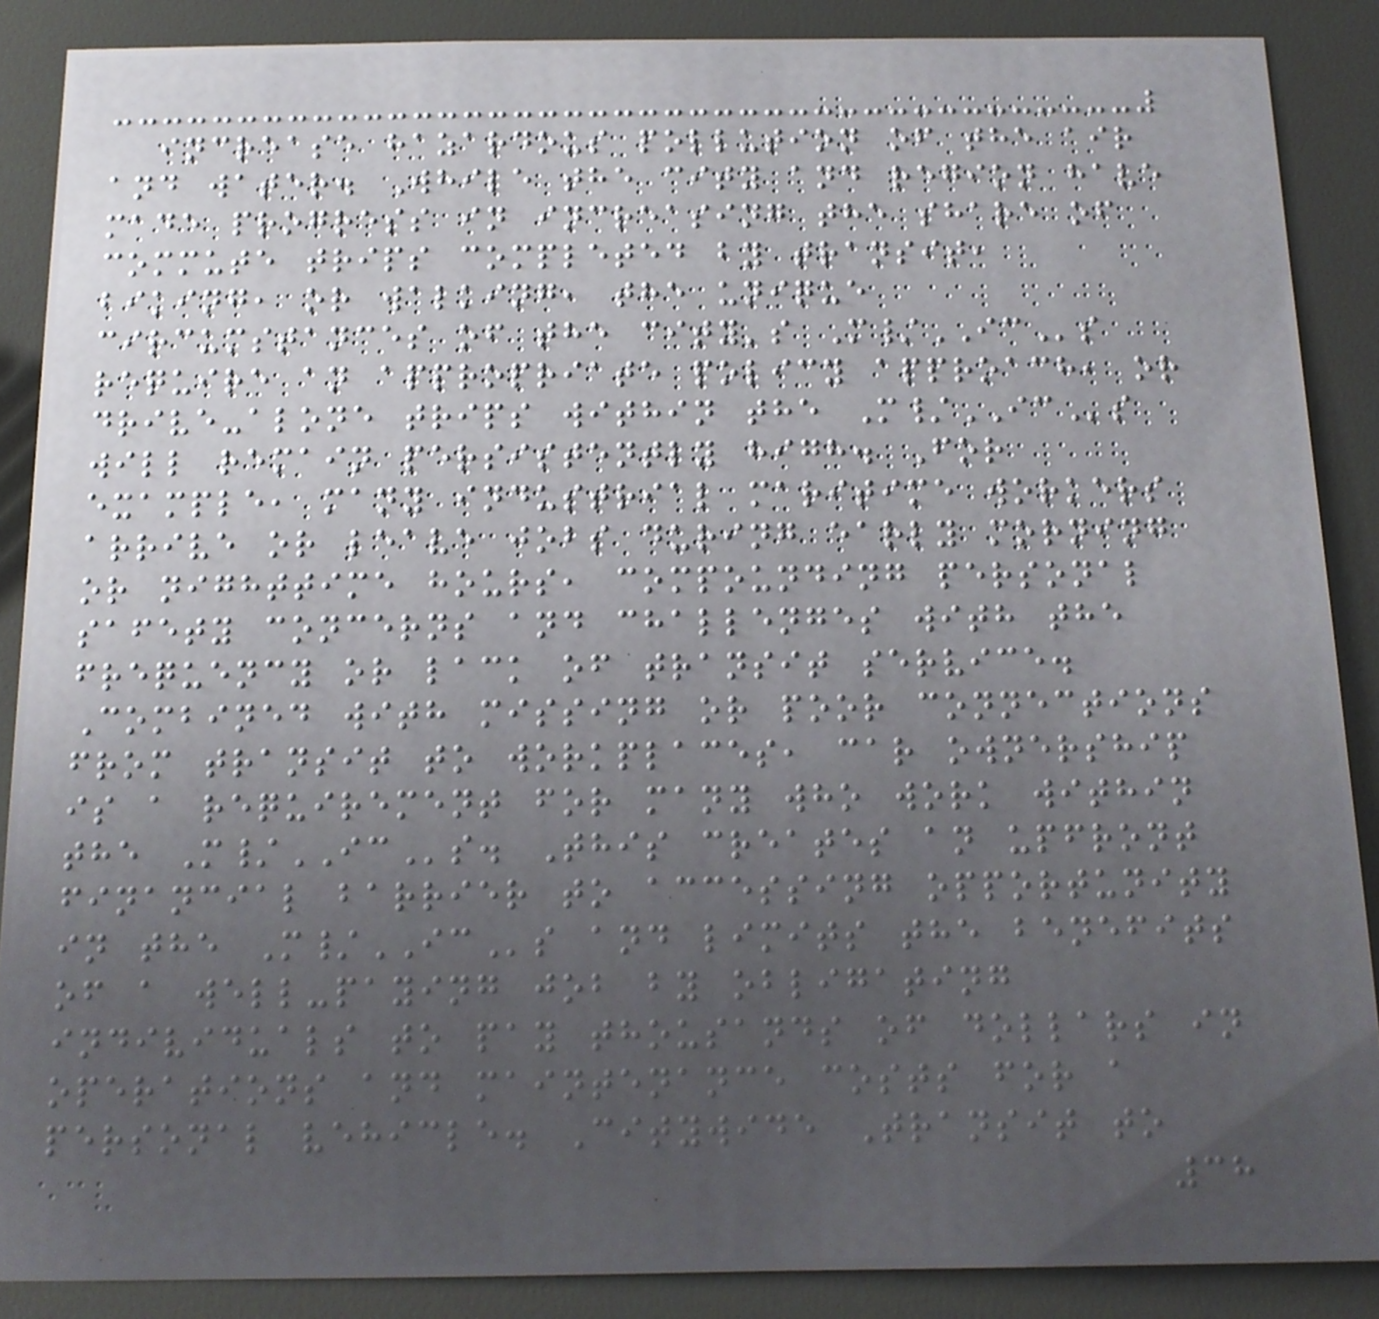increase hazardous pollution of the air
and water. While the city and region have
made progress in increasing the share of
commute trips completed by transit,
biking, or walking, the unique
circumstances of the city's M/ICs
require an appropriate policy approach, or
drive-alone trips within the M/ICs
will remain persistently high. For
example, many industrial maritime workers
arrive or leave jobs during early morning
or nighttime hours, compounding personal
safety concerns and challenges with the
frequency or lack of transit service.
Combined with missing or poor connections
from transit to workplaces, car ownership
is a requirement for many who work within
the M/ICs. This creates an upfront
financial barrier to accessing opportunity
in the M/ICs and limits the benefits
of a well-paying job by obligating
individuals to pay thousands of dollars in
operations and maintenance costs for a
personal vehicle. Citywide Transit to
38
